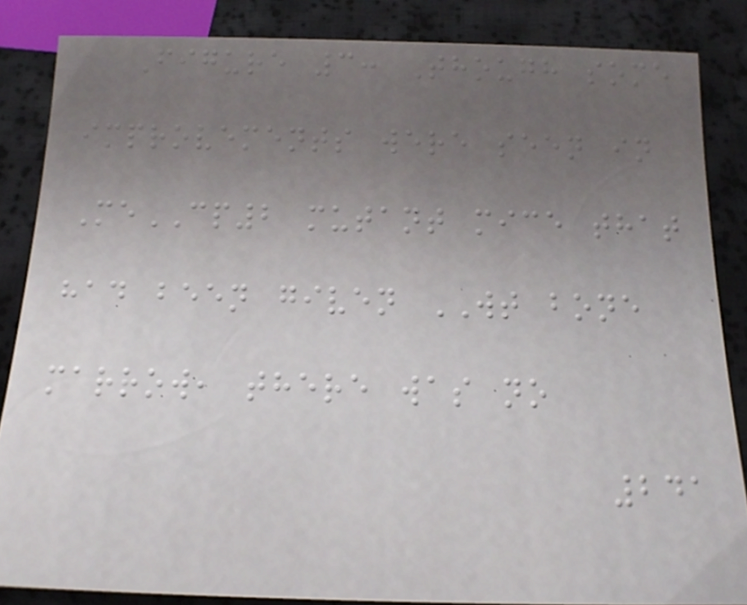Figure 3: Though some
improvements were seen in
MeCP2 mutant mice that
had been given WT bone
marrow, there was no
241
